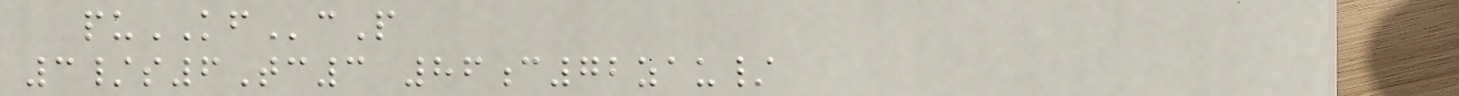puKFcP
3/s6Tc3 86c72zau/
